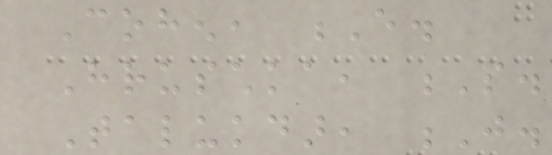Cohen, E.
Hruschka, P.
Talukdar, J.
